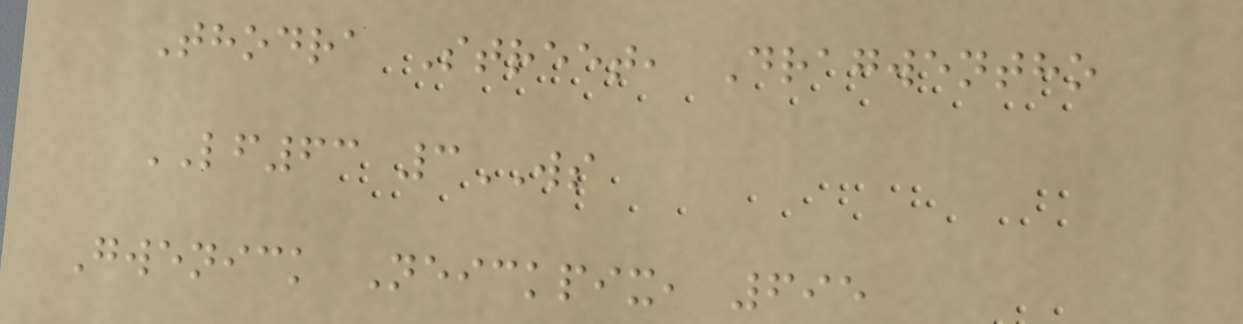Thodra Street, Dragwentho
LF63 3WS
Gwenick Neickpix, 695
